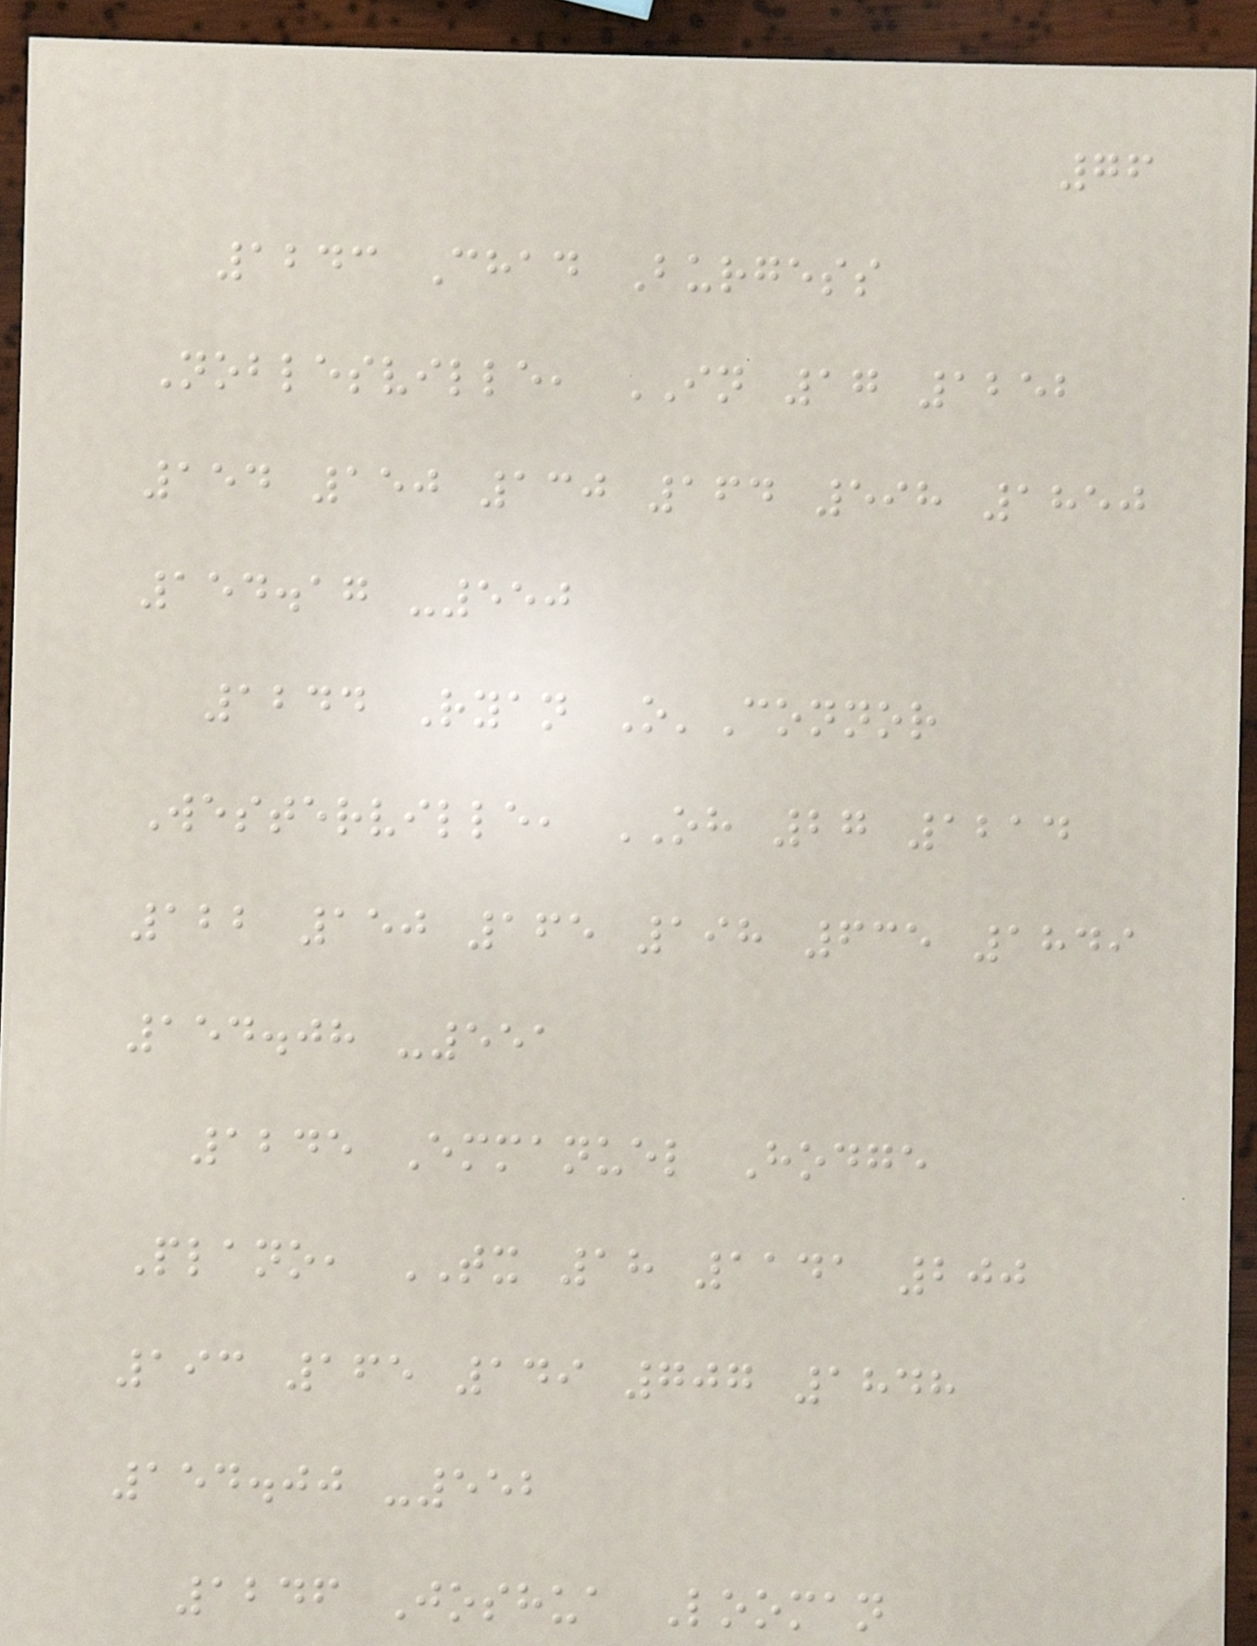76
1243 Chad Burgess
Noblesville, IN 17 1252
154 150 130 164 598 1850
154.17 -550
1244 Ryan O'Connor
Westerville, OH 27 1214
122 150 165 198 635 1849
154.08 -551
1245 Emmanuel Hodge
Plano, TX 18 1141 200
193 165 149 707 1848
154.00 -552
1246 Joshua Looman
